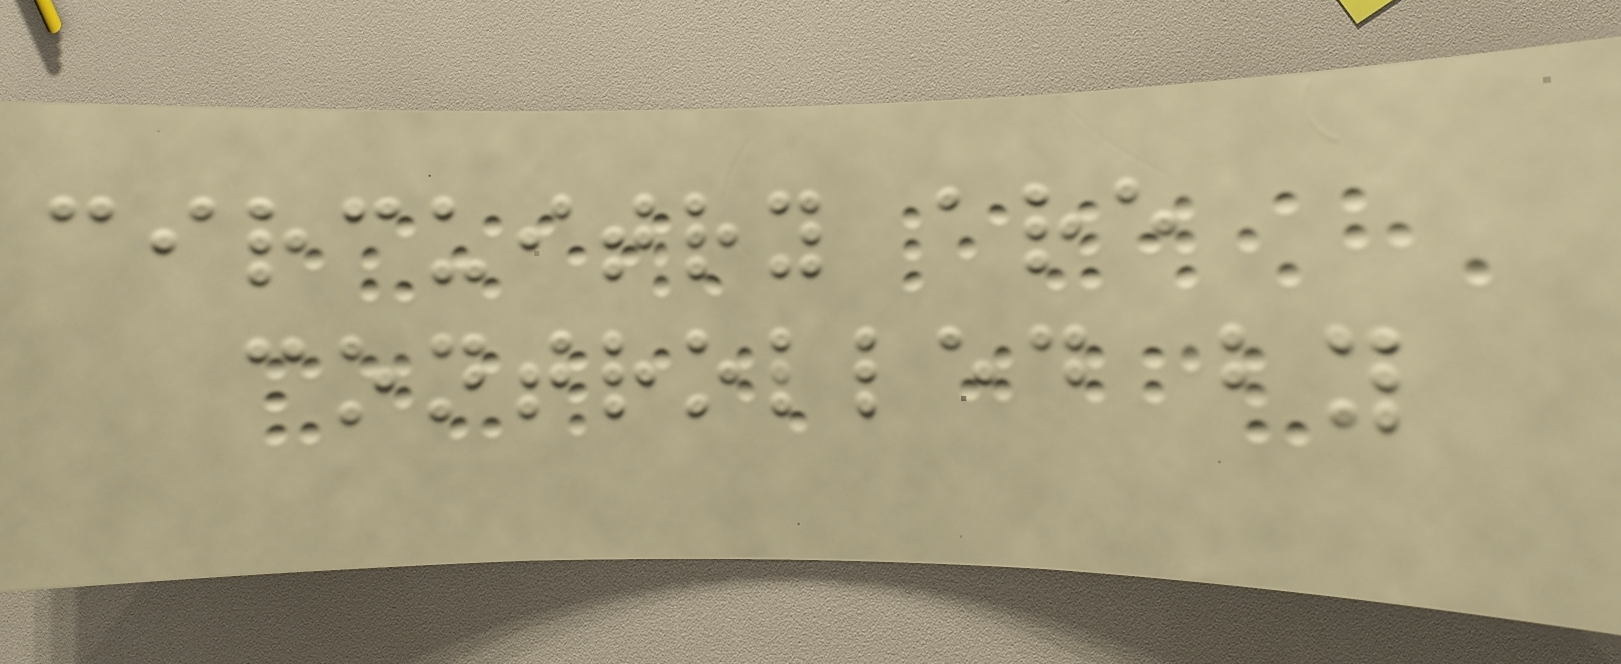circuitry are
controlled by
